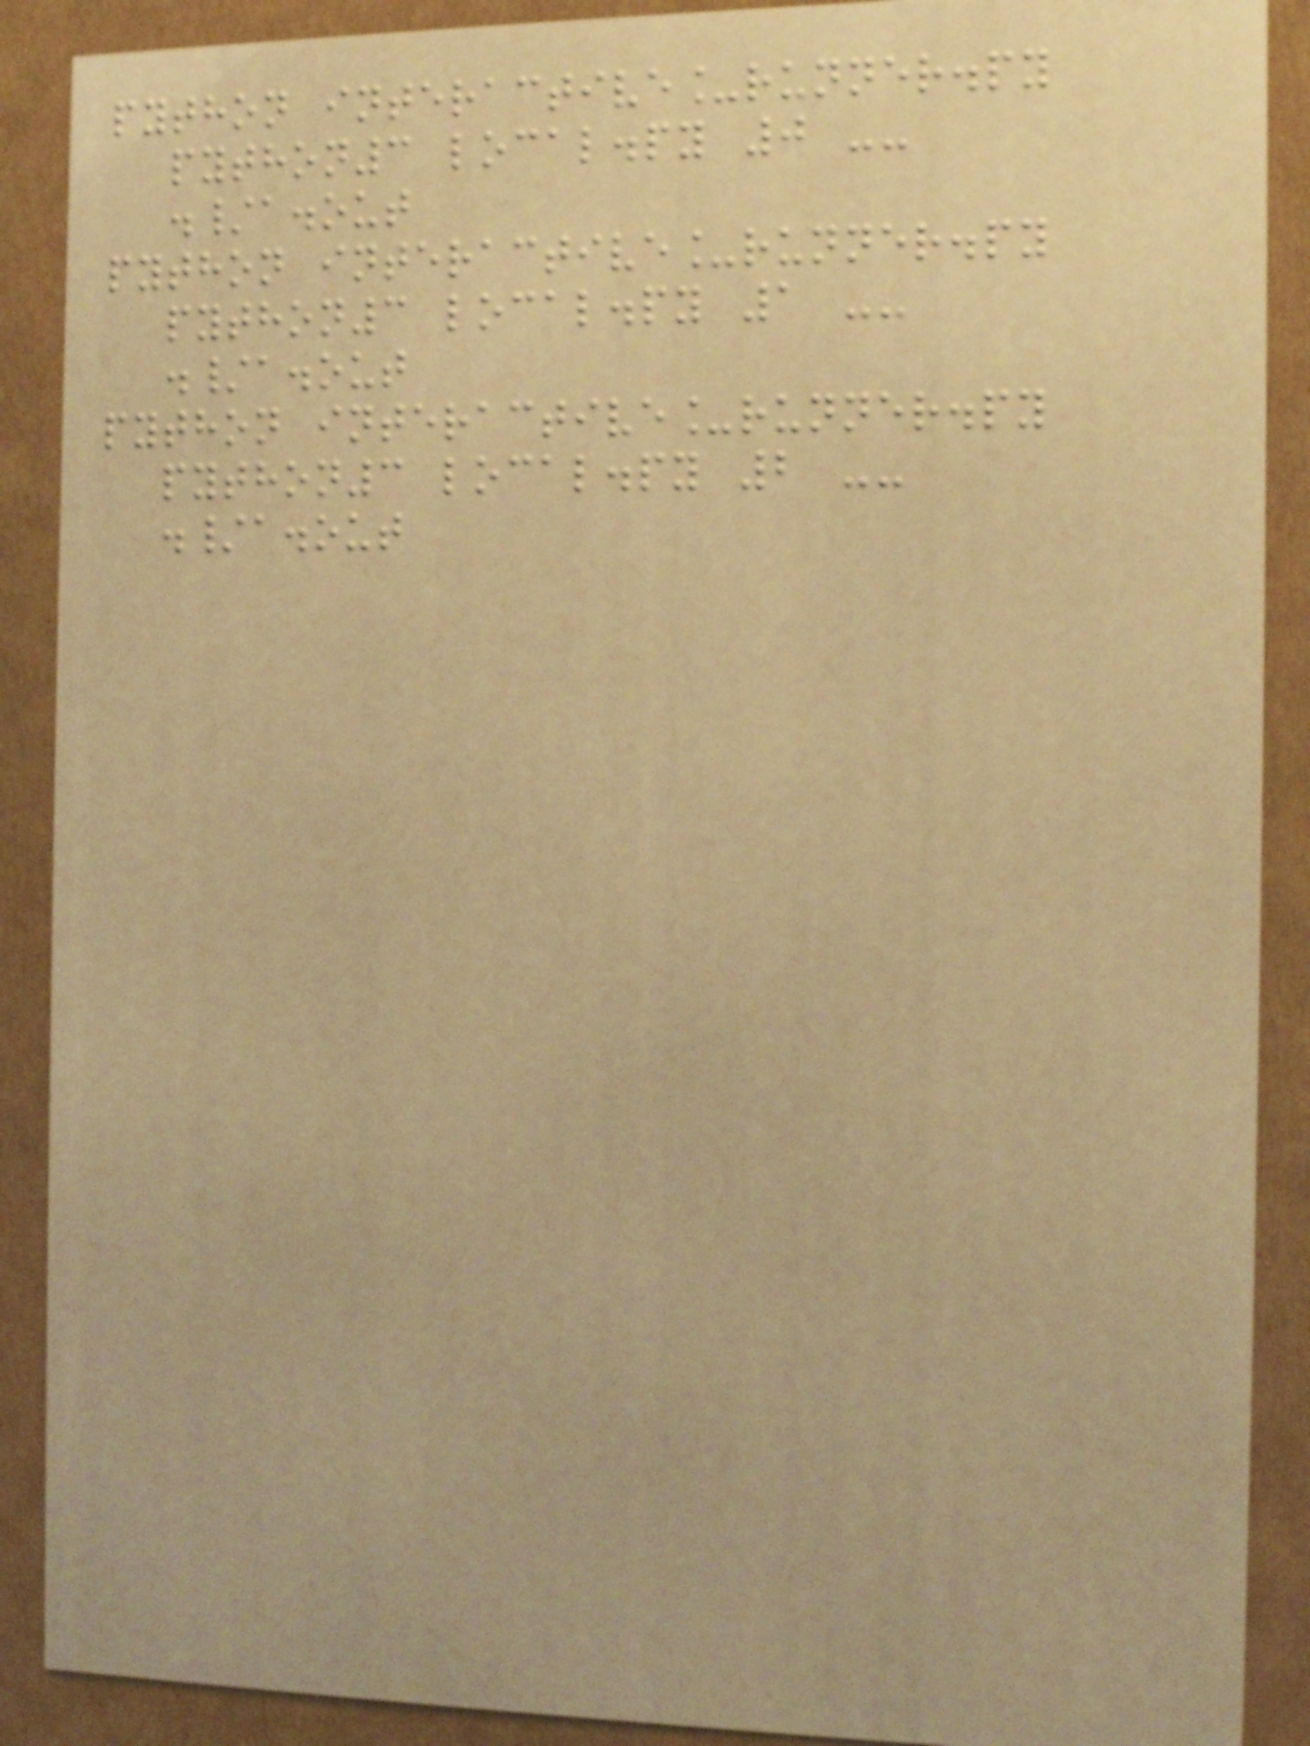python interactive_runner.py
python3 local.py 0 --
./a.out
python interactive_runner.py
python3 local.py 1 --
./a.out
python interactive_runner.py
python3 local.py 2 --
./a.out
